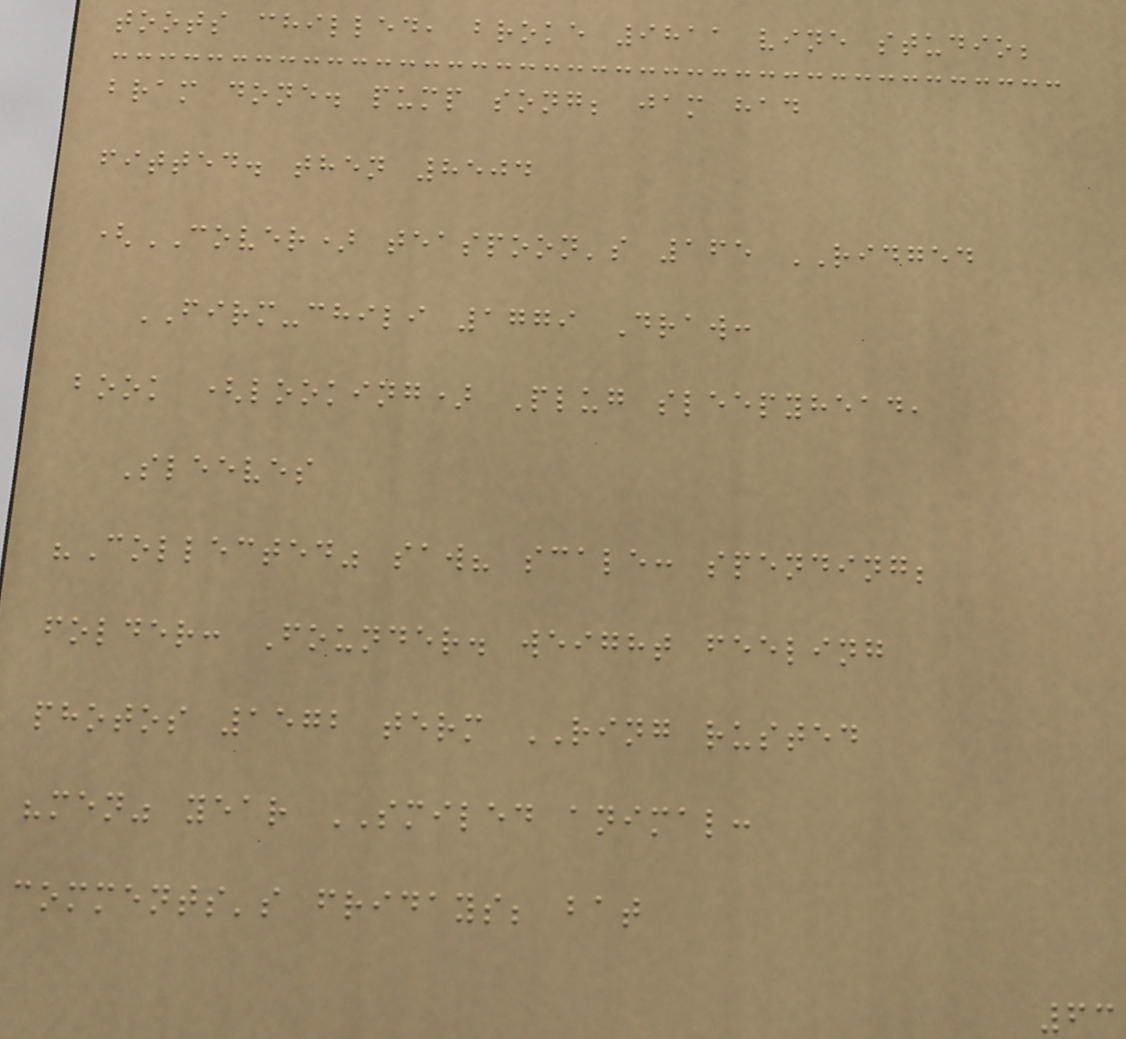toots chilled, broke 9811 vine studio;
bram done. pump song; jam had
fitted. then 8504
(COVER) teaspoon's 165 RIDGED
FIRM-chili 1779 Draw:
book (looking) Plug sleepyhead,
Sleeves
"Collected" saw? scale: spending;
folder: Founder. weight feeling
photos 1572 term RING rusted
"men" year SMILED animal:
comments's fridays; bat
63
